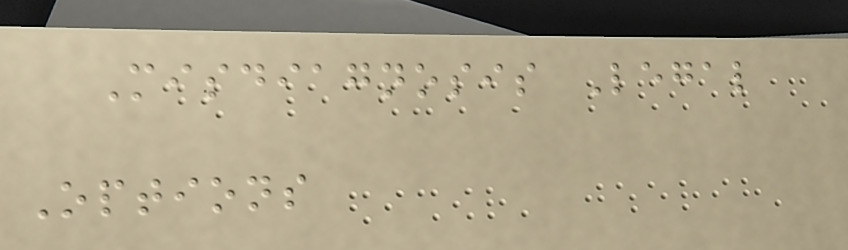Misdiagnosis Legal
Options
